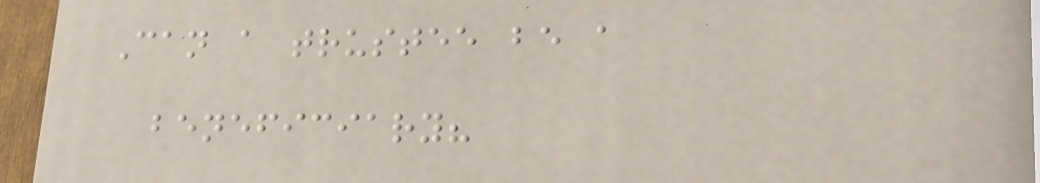Can a trustee be a
beneficiary?
